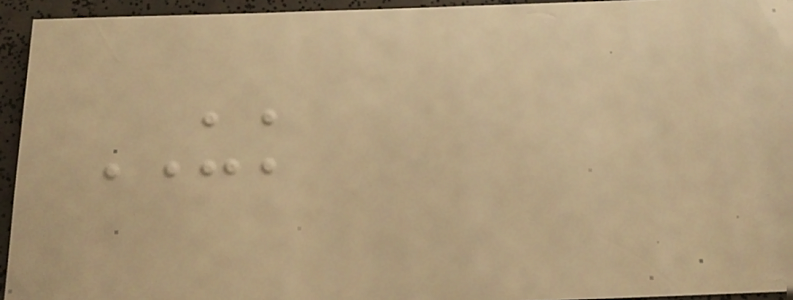UK
